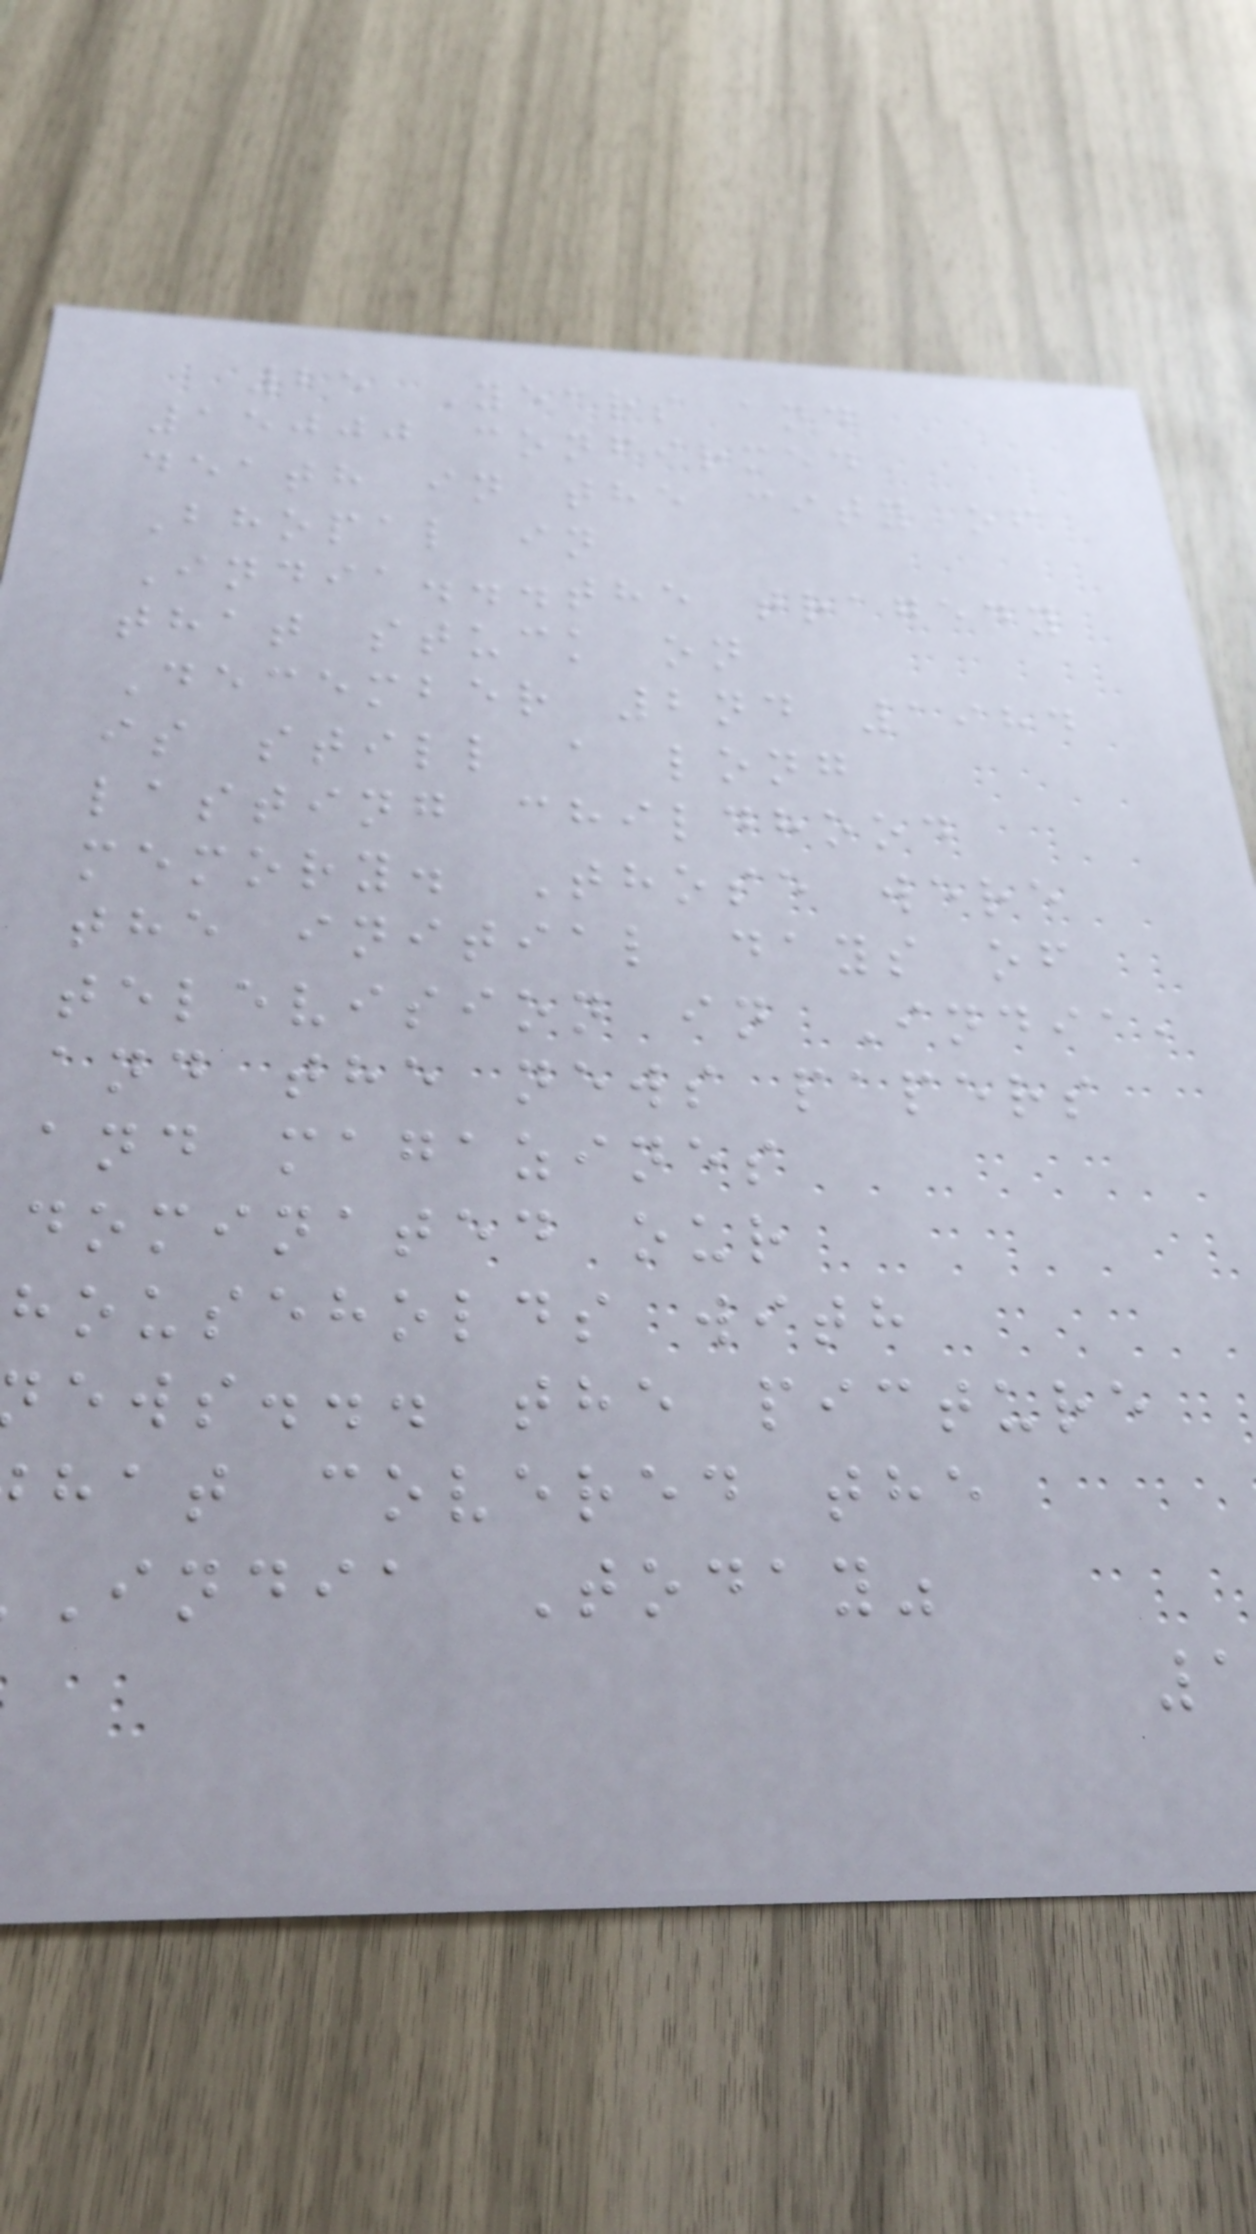25 Years and
15000 confirmed
death in the city of
Bhopal in
India...the tragedy
that stuck on
December 2nd 1984
is still a long
lasting childhood
memory. Those were
the initial days of
television in India,
and the news papers
and magazines
dominated our
households with
ews... the picture
hat covered the
India Today"
